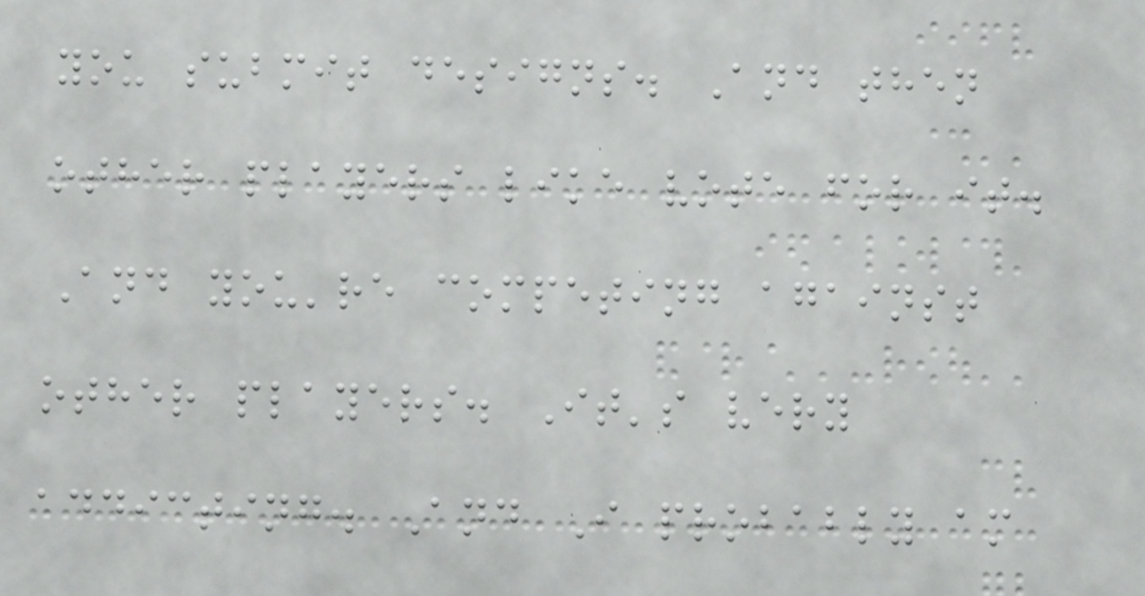you submit designs. And then
other players like vote for it.
And you're competing against
other players. It's very
addicting. And I probably am
